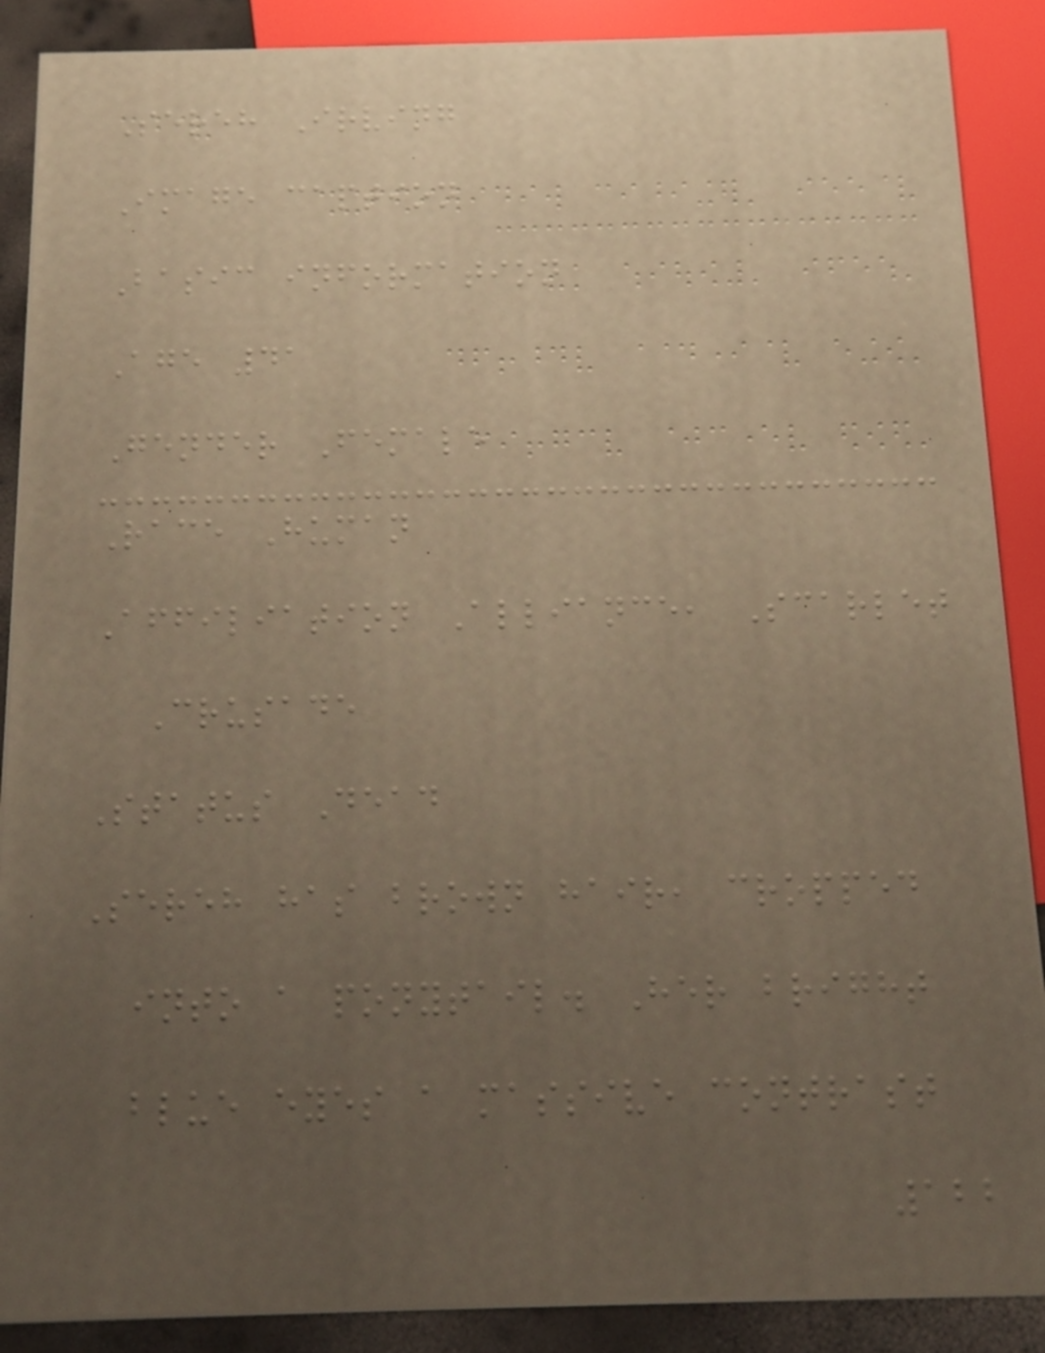Sereh Irving
Image caption
Basic information
Age 41
Gender Female
Race Human
Affiliation Alliance, Scarlet
Crusade
Status Dead
Sereh has brown hair, cropped
into a ponytail. Her bright
blue eyes a massive contrast
122
